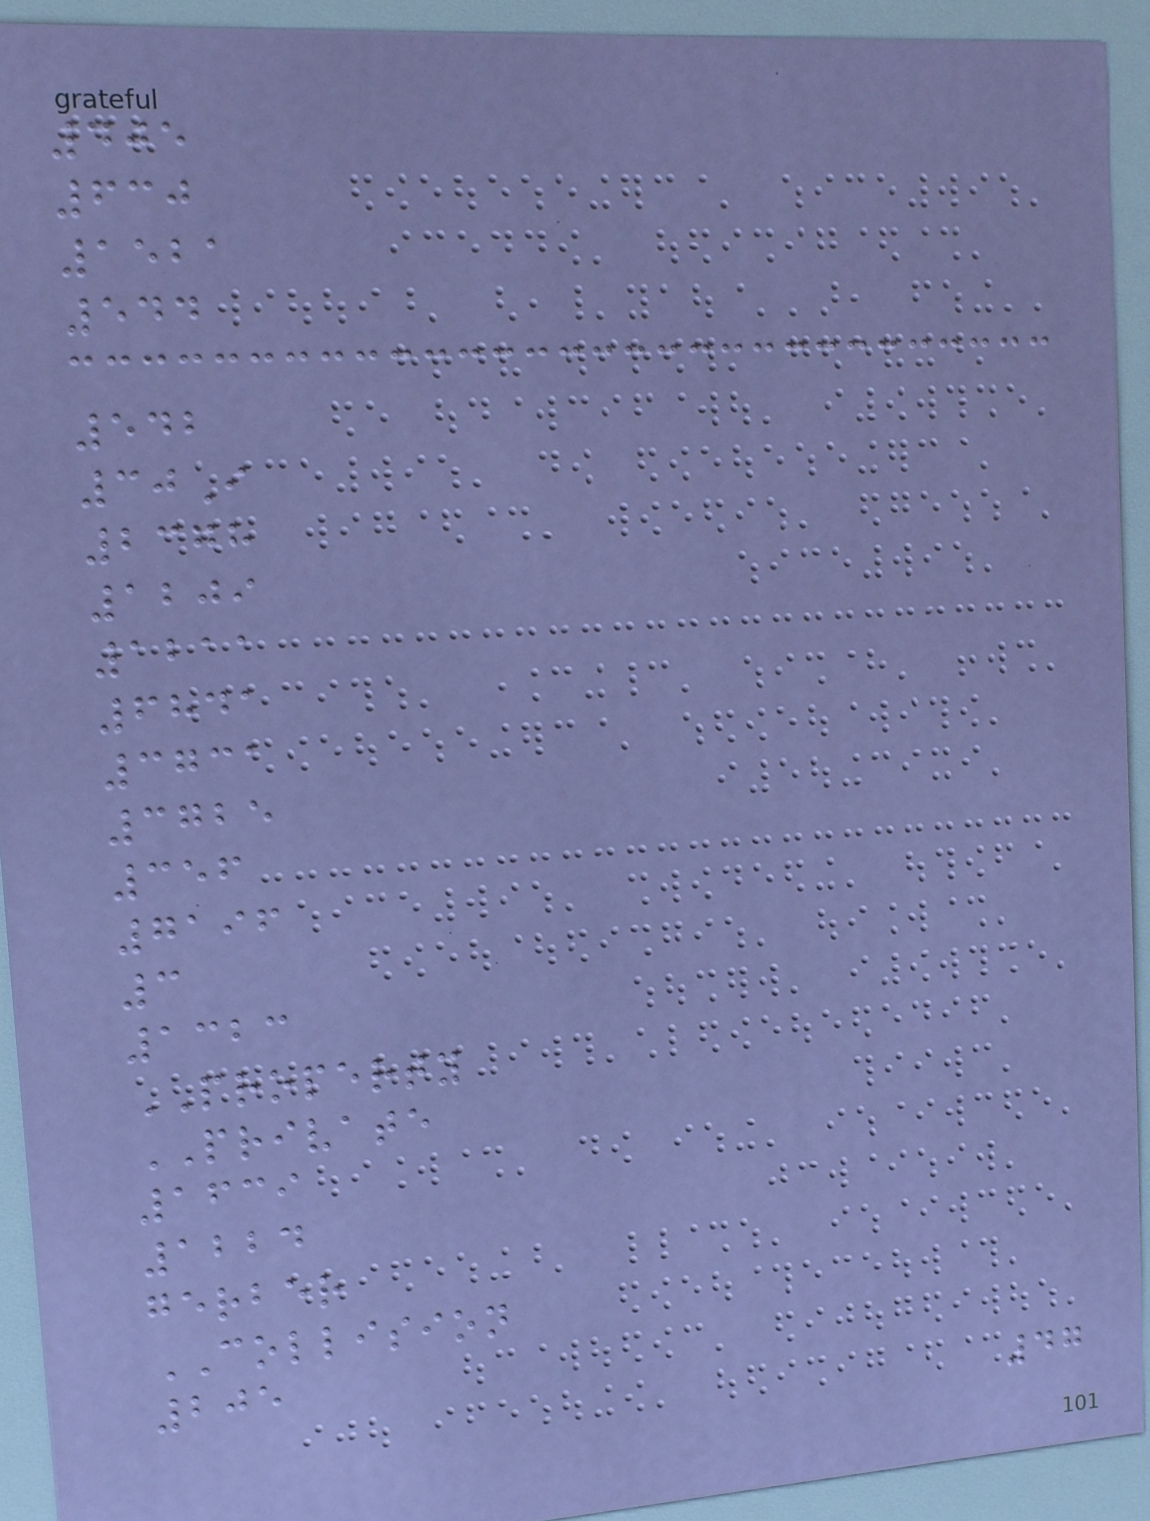405
630
1521
544
542
30I
2378
1209
1211
6841
3731
3725
356
7196
3
1323
PROPERTY
PRIVATE
1639
1224
gerber
COLLISION
205
47
